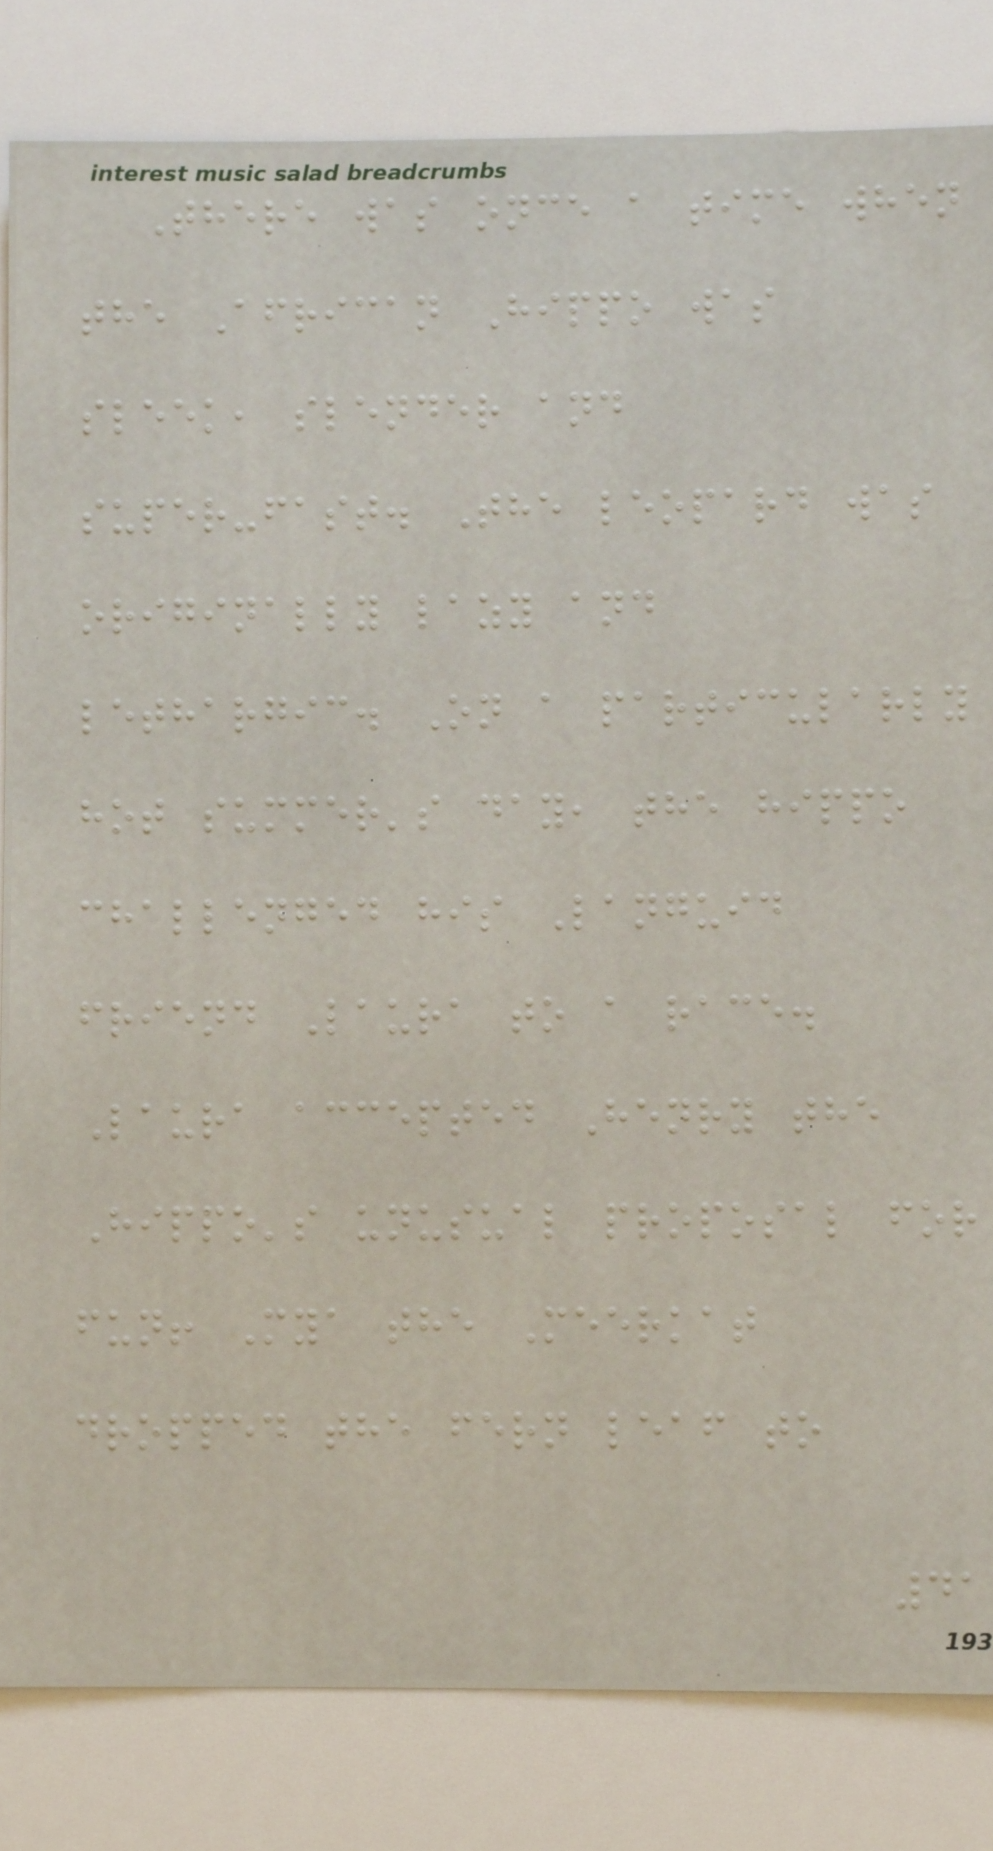There was once a time when
the African Hippo was
sleek, slender and
super-fast. The leopard was
originally lazy and
lethargic. On a particularly
hot summer's day, the hippo
challenged his Languid
friend Laura to a race.
Laura accepted Henry the
Hippo's unusual proposal for
fun! Mya the Meerkat
dropped the fern leaf to
41
